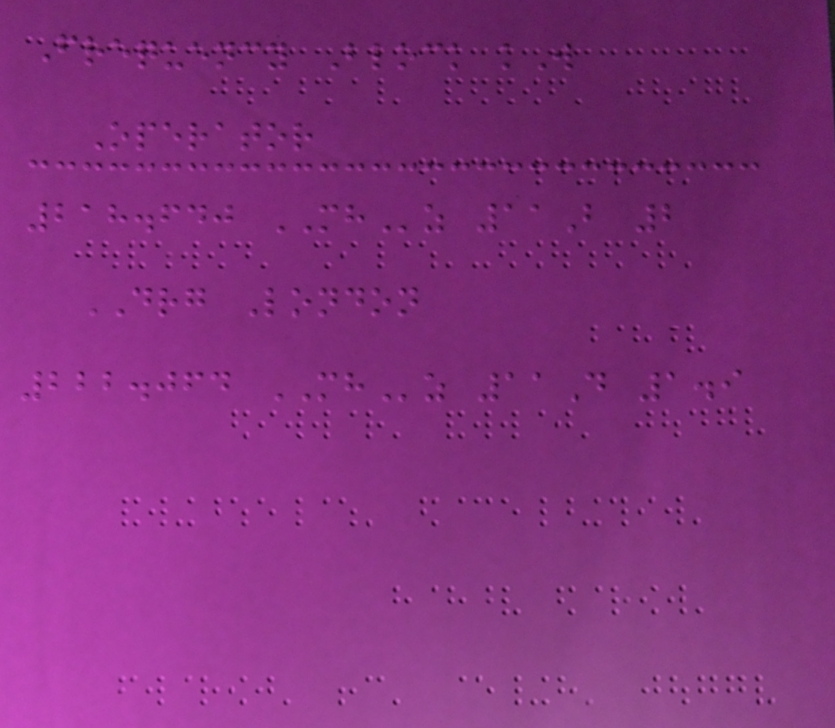Frequency Block kW
Operator
218.640 MHz 11B 2
DRG London
222.064 MHz 11D 1.9
